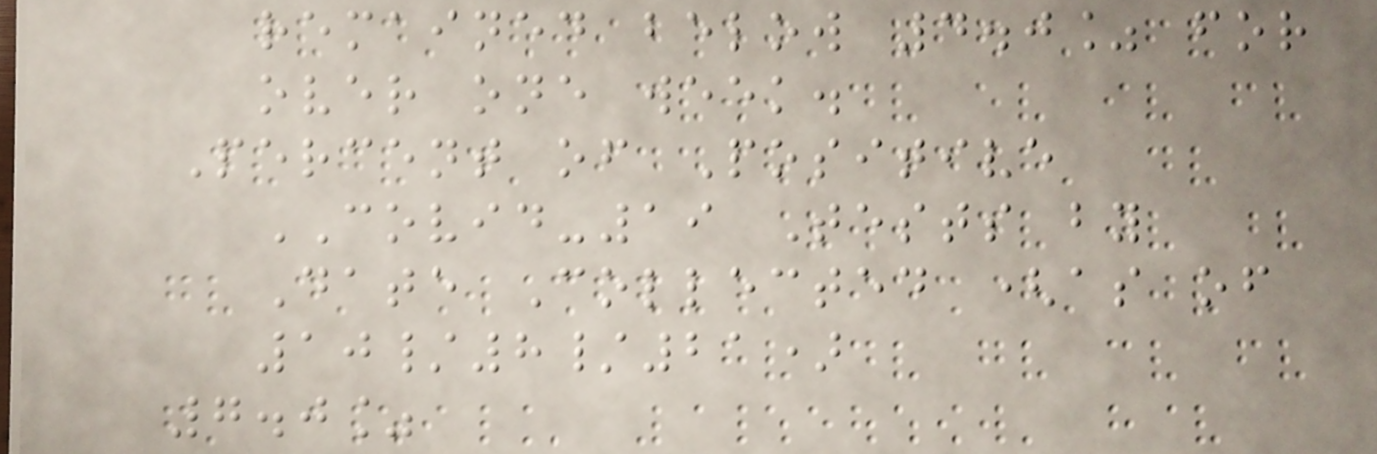remained below 4.0% for
over one week.
Percent of Positive
COVID-19 Tests by
Date Collected (as of
10/8/21)
7.0%
